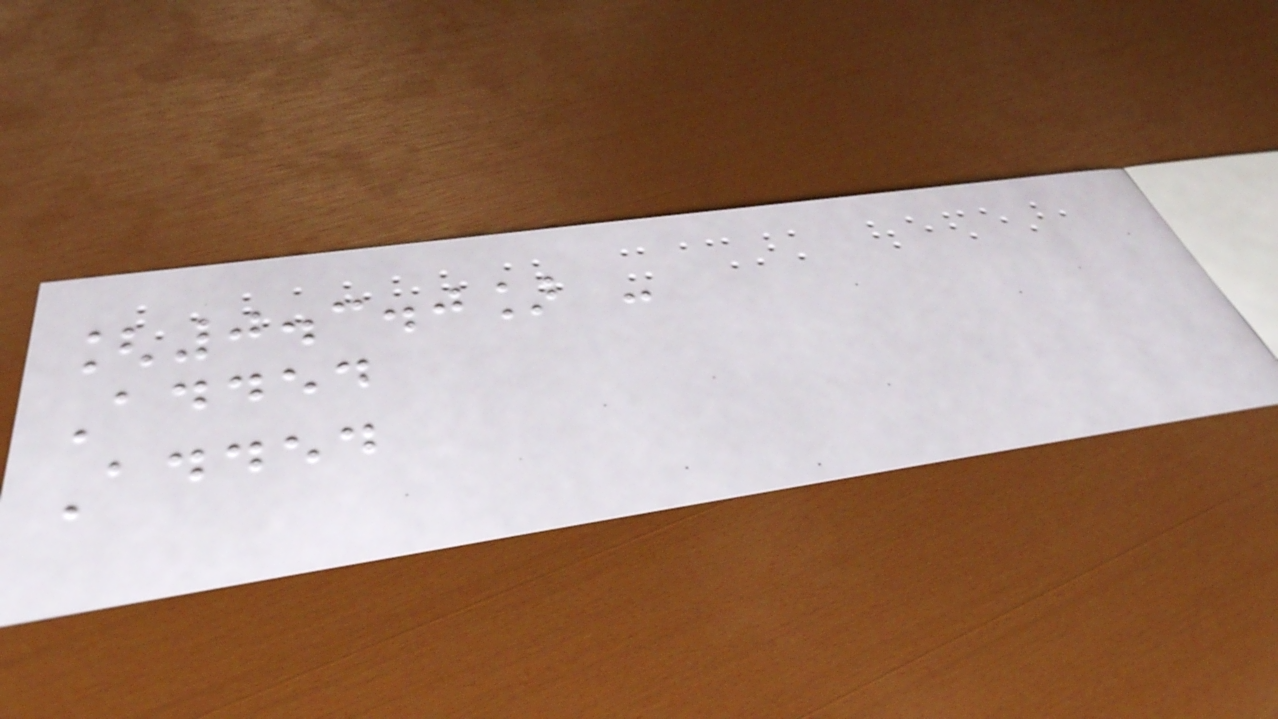[0.3.0] -
Added
Added
